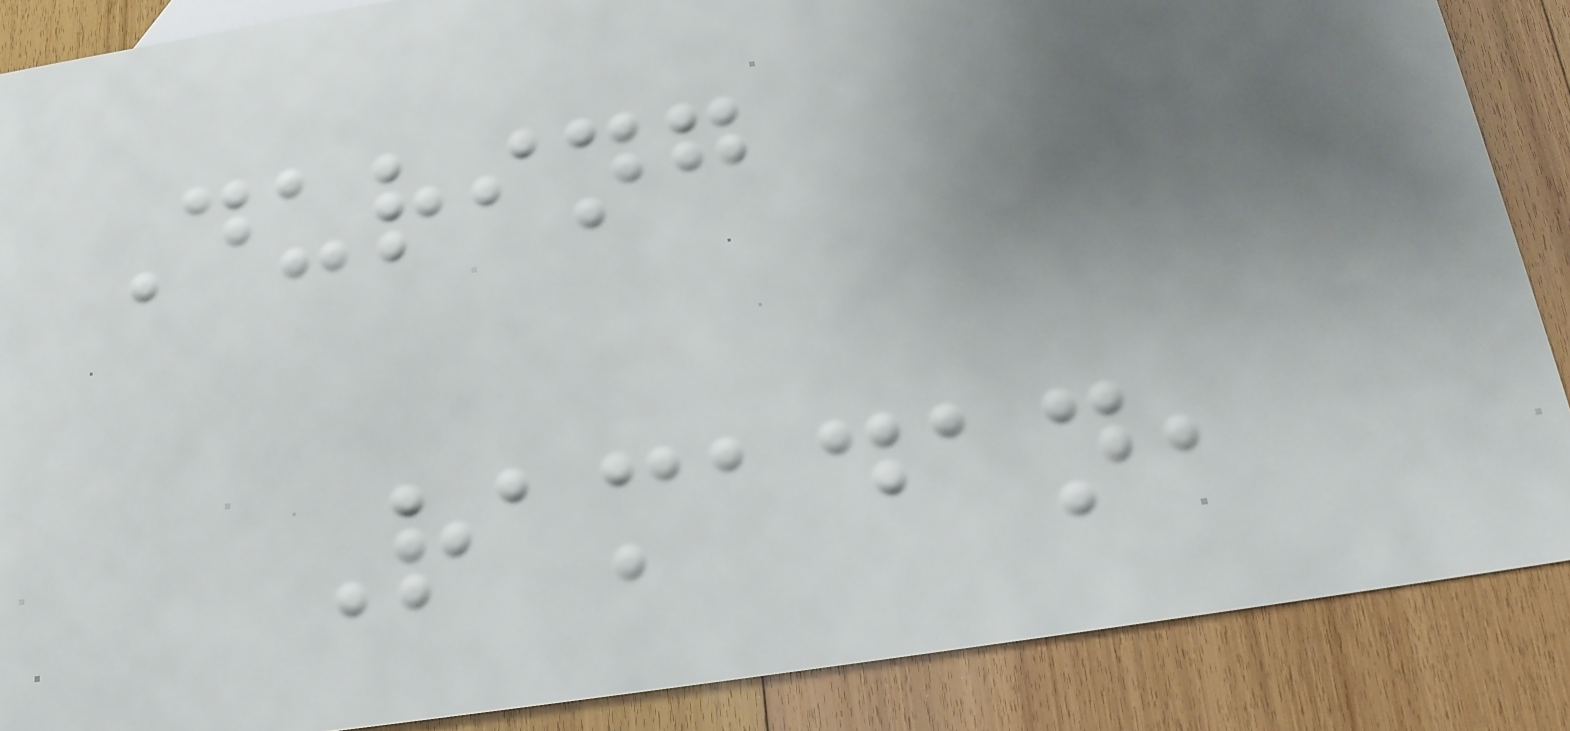During
Ramadan,
